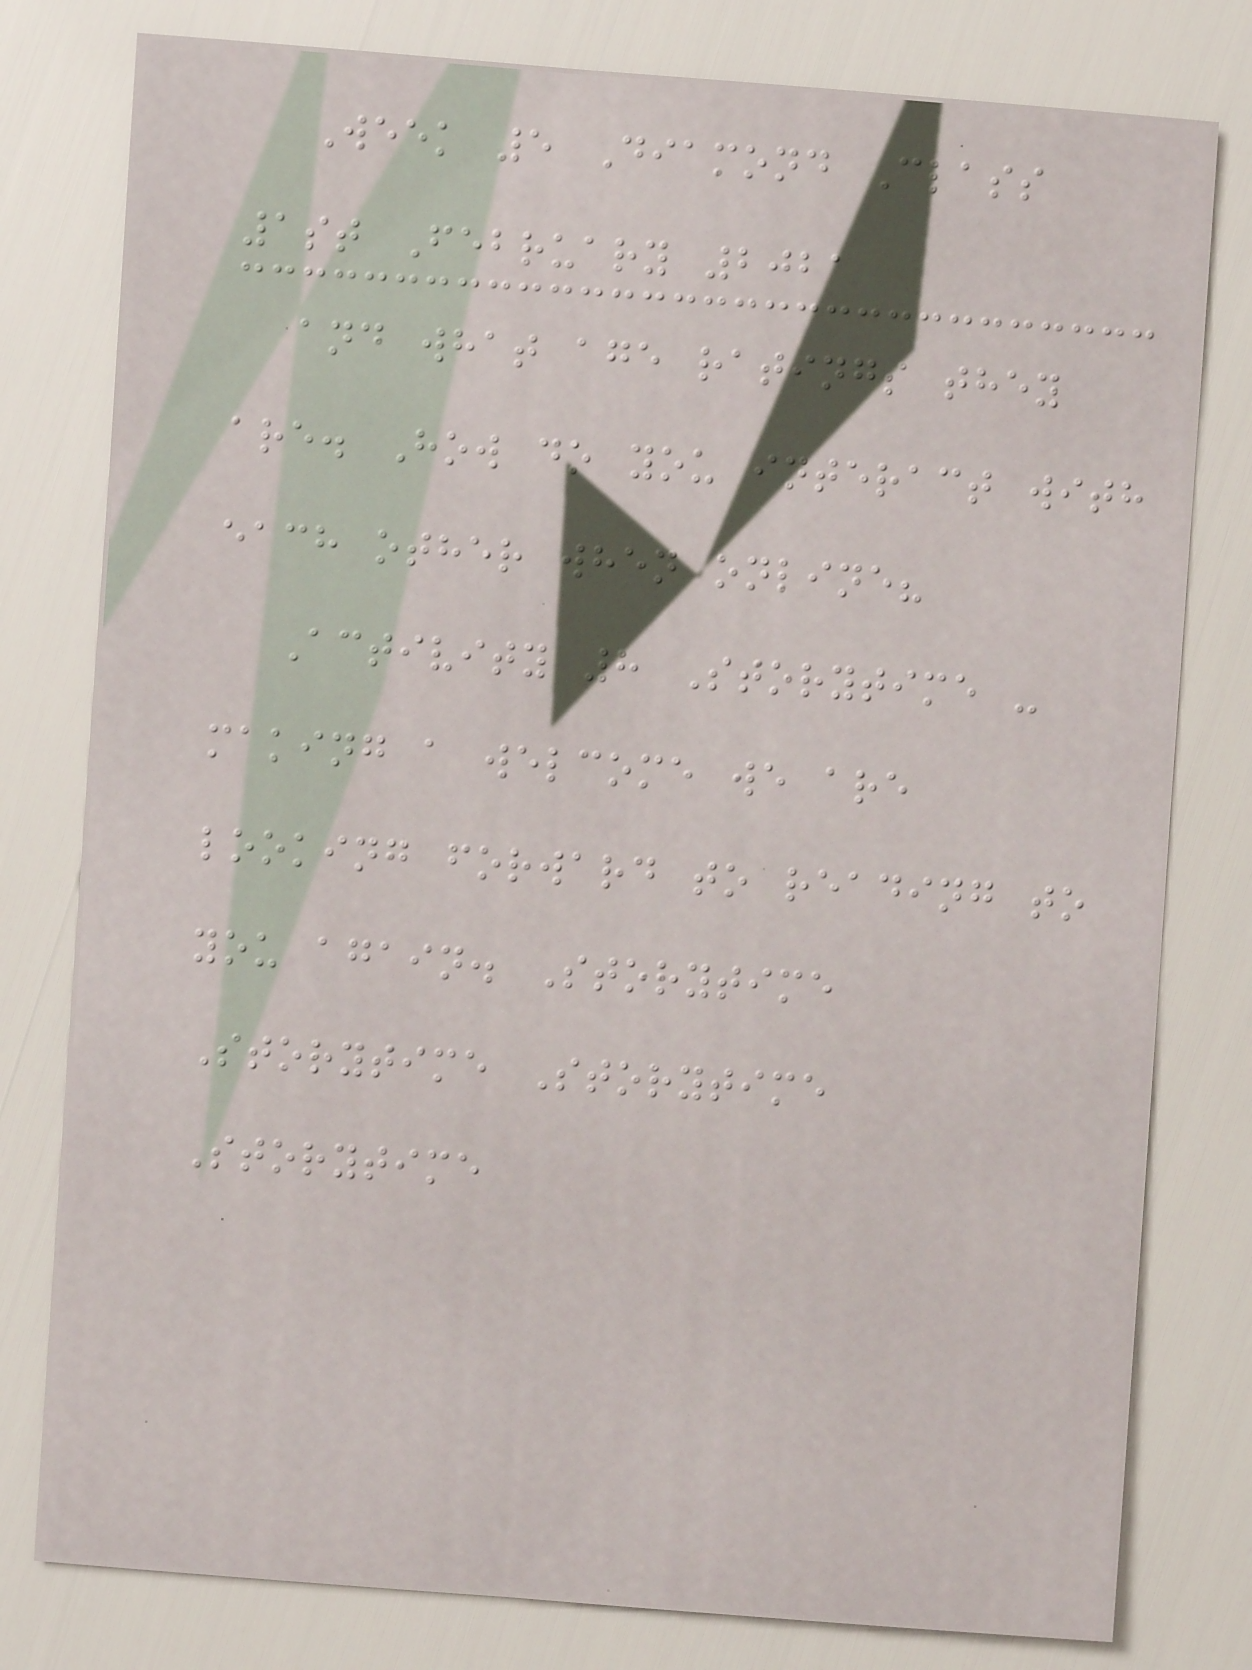Week 5 Diamond Class
1st February 2021
and what age ratings they
are. How do you interact with
each other when online?
Activity 8 Storytime -
making a welcome we are
looking forward to reading to
you again. Storytime
Storytime Storytime
Storytime
